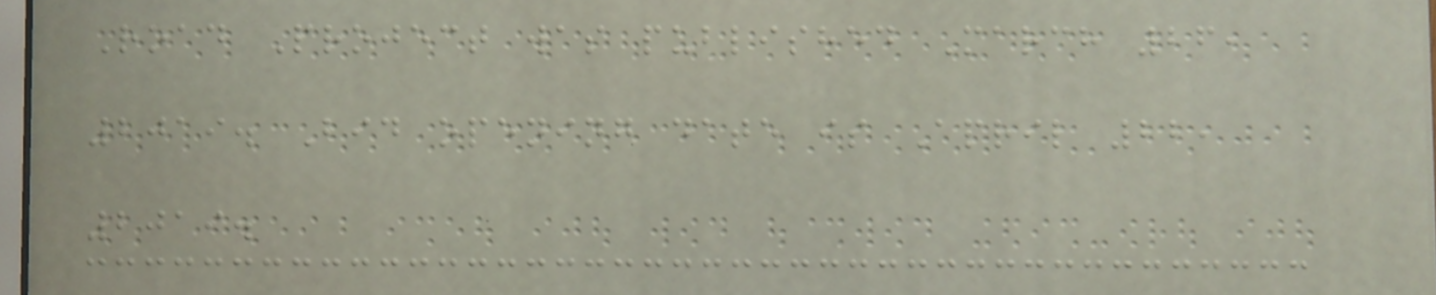Road Project was published March 26,
2019. Bid opening date is April 22,
2019.
